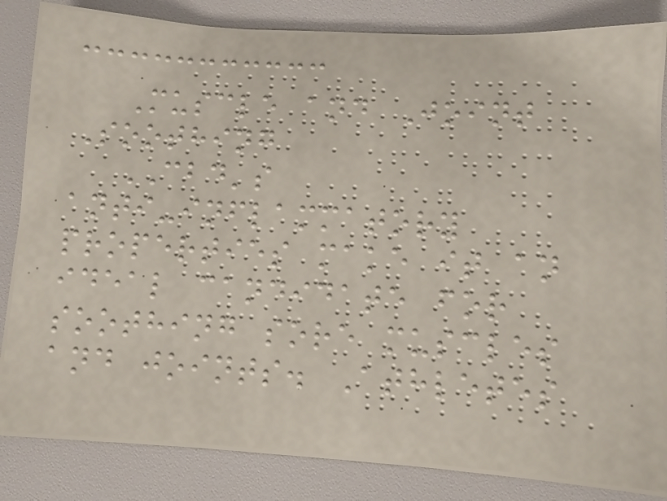Muscle and Joint
Soothing
CBD's
anti-inflammatory
properties make it an
ideal candidate for
soothing sore muscles
and joints. Athletes
